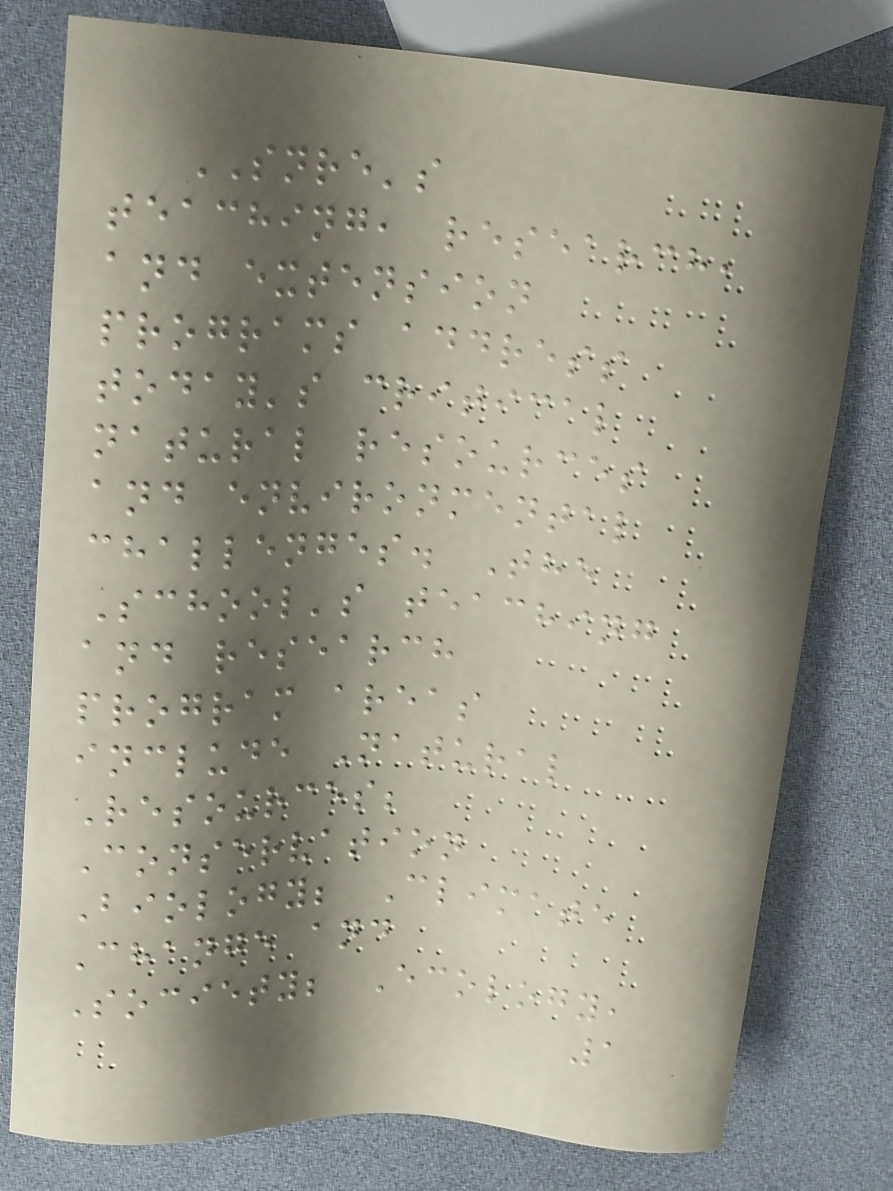SNRE's
teaching, research,
and extension
programs address
today's critical
natural resources
and environmental
challenges. The
School's teaching
and research
program areas
include Natural
Resources;
Conservation
Biology; Climate
Change and
Society; Ecology,
1
